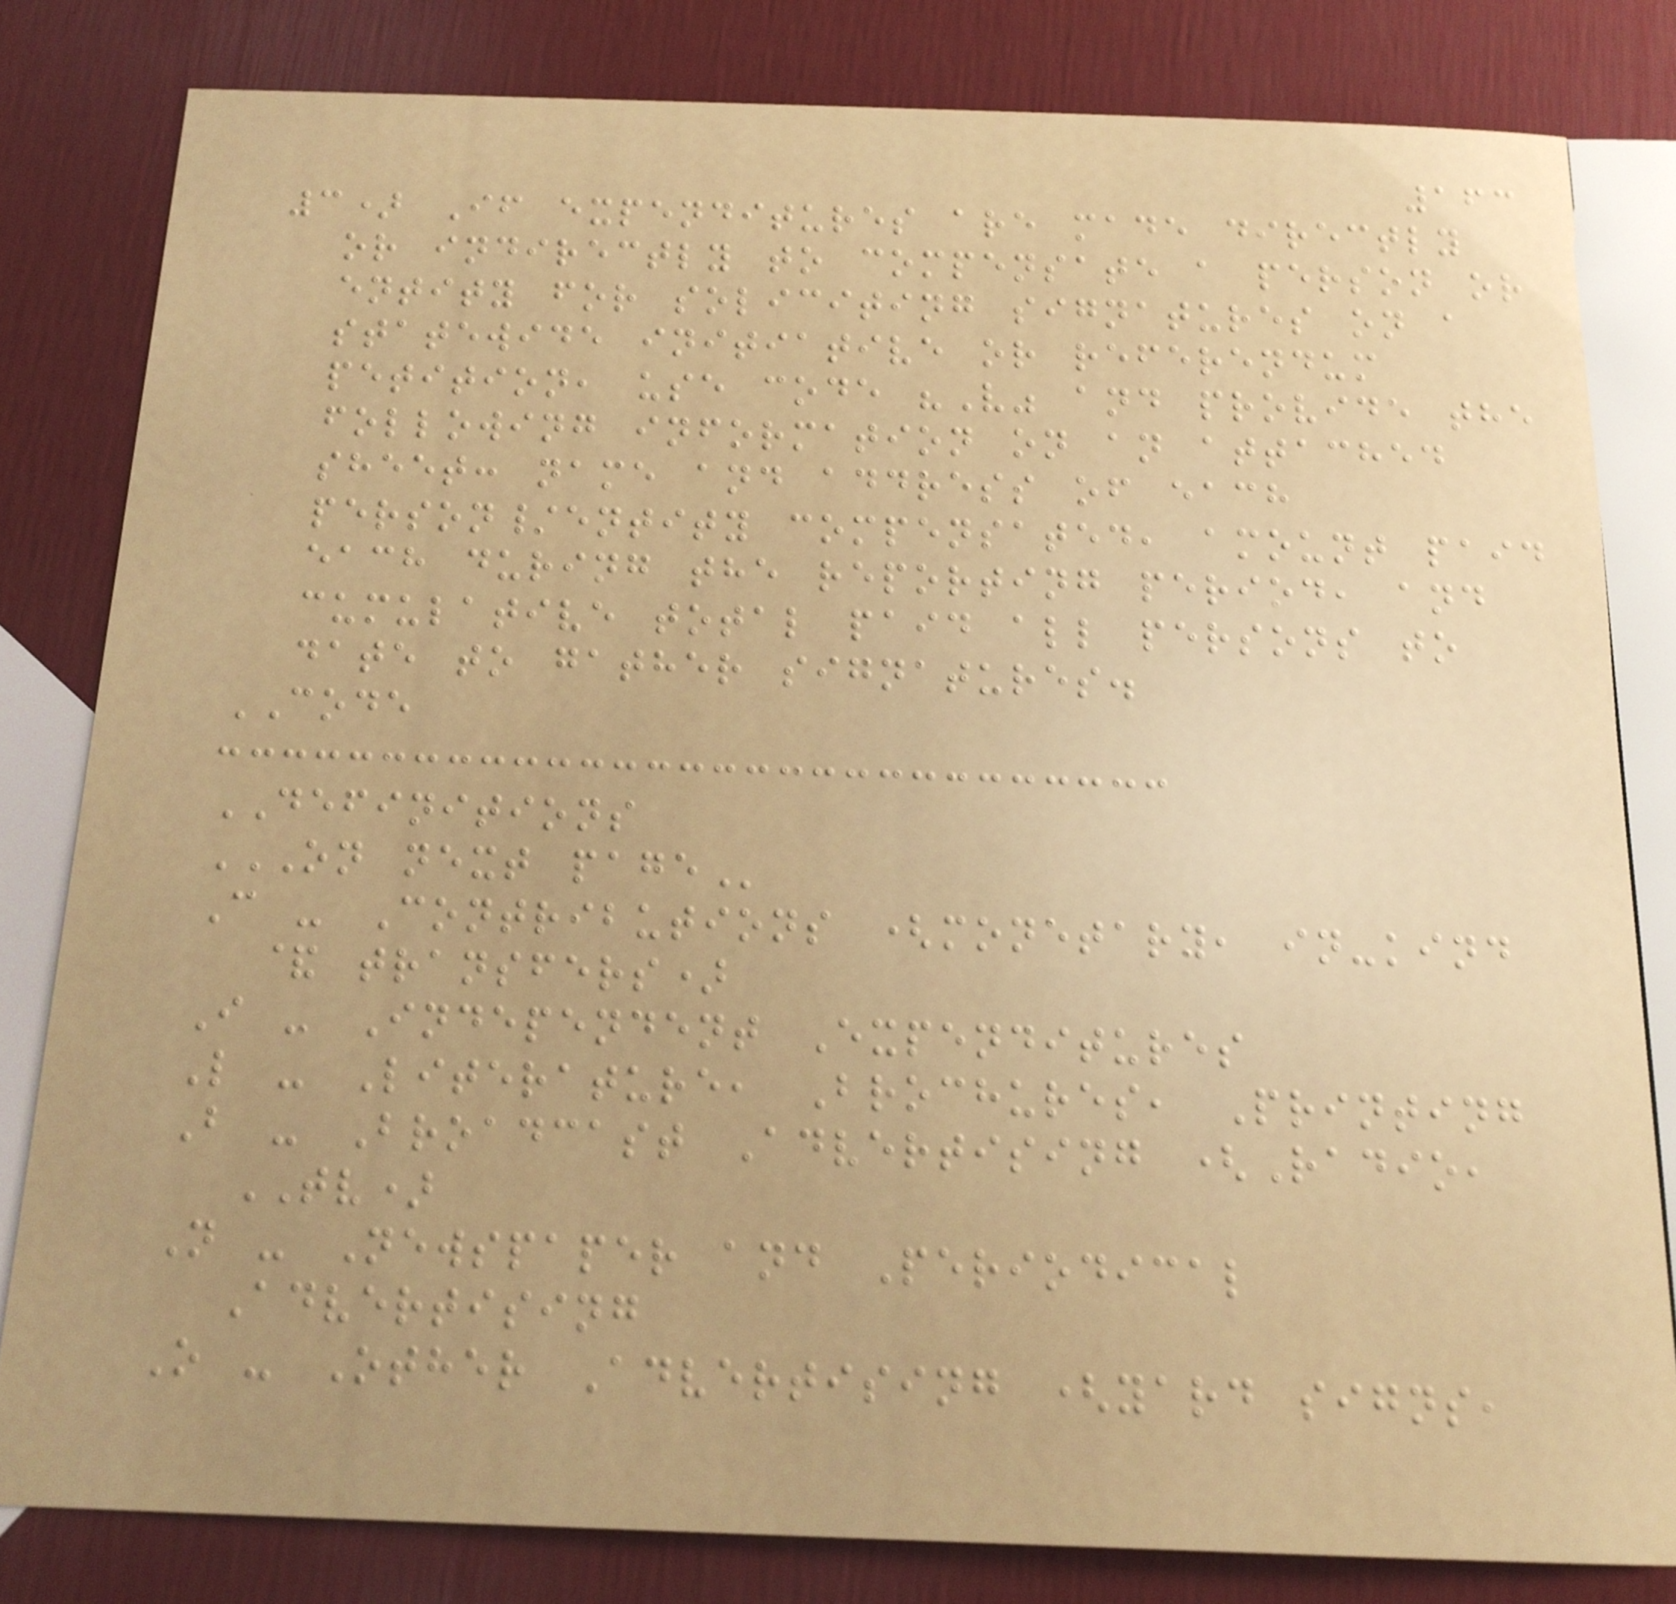163
3) If expenditures are made directly
or indirectly to compensate a person or
entity for soliciting signatures on a
statewide initiative or referendum
petition, use code "V" and provide the
following information on an attached
sheet: name and address of each
person/entity compensated, amount paid
each during the reporting period, and
cumulative total paid all persons to
date to gather signatures.
CODE
DEFINITIONS
ON NEXT PAGE
C - Contributions (monetary, in-kind
& transfers)
I - Independent Expenditures
L - Literature, Brochures, Printing
B - Broadcast Advertising (Radio,
TV)
N - Newspaper and Periodical
Advertising
O - Other Advertising (yard signs,
